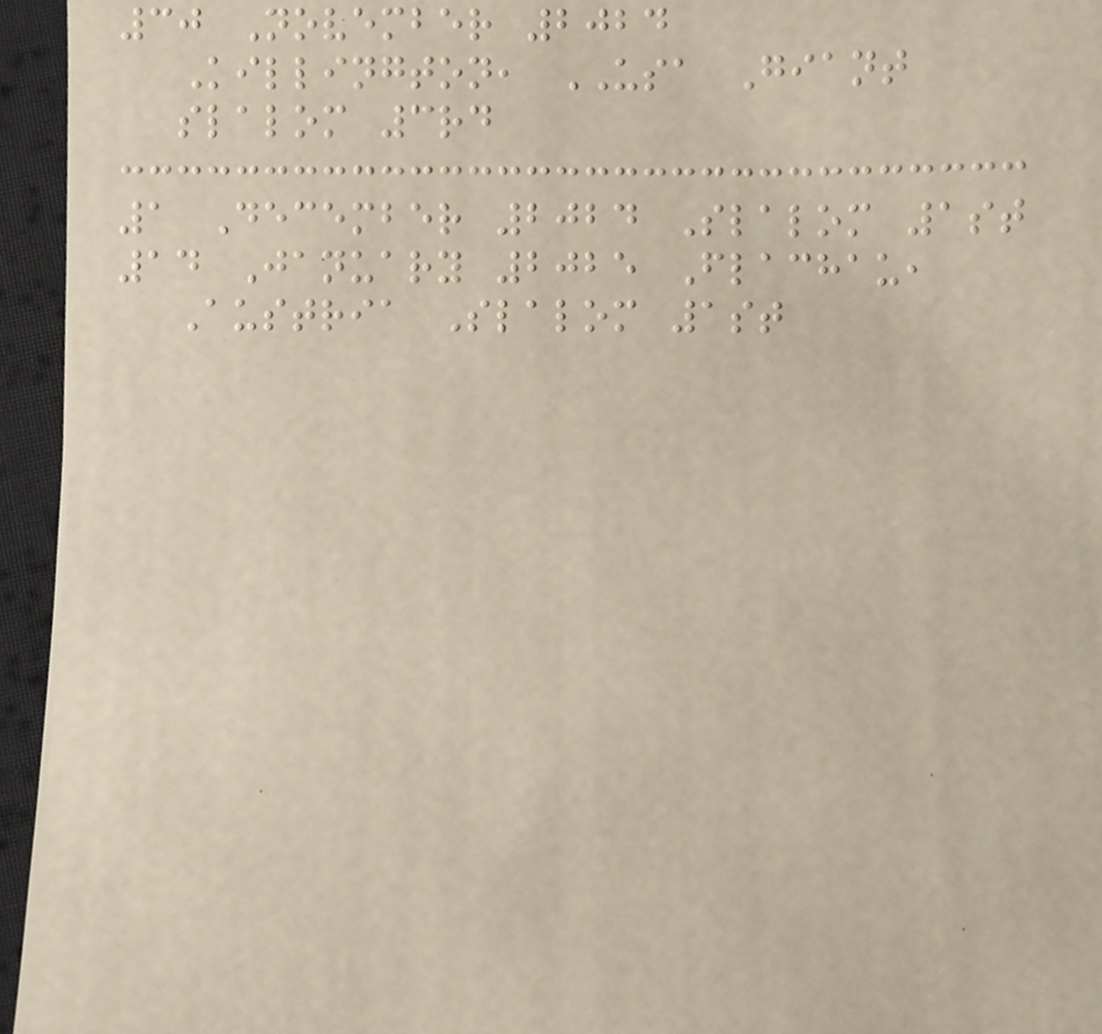30 November 2024
Killington, USA Giant
slalom 3rd
1 December 2024 Slalom 1st
14 January 2025 Flachau,
Austria Slalom 1st
